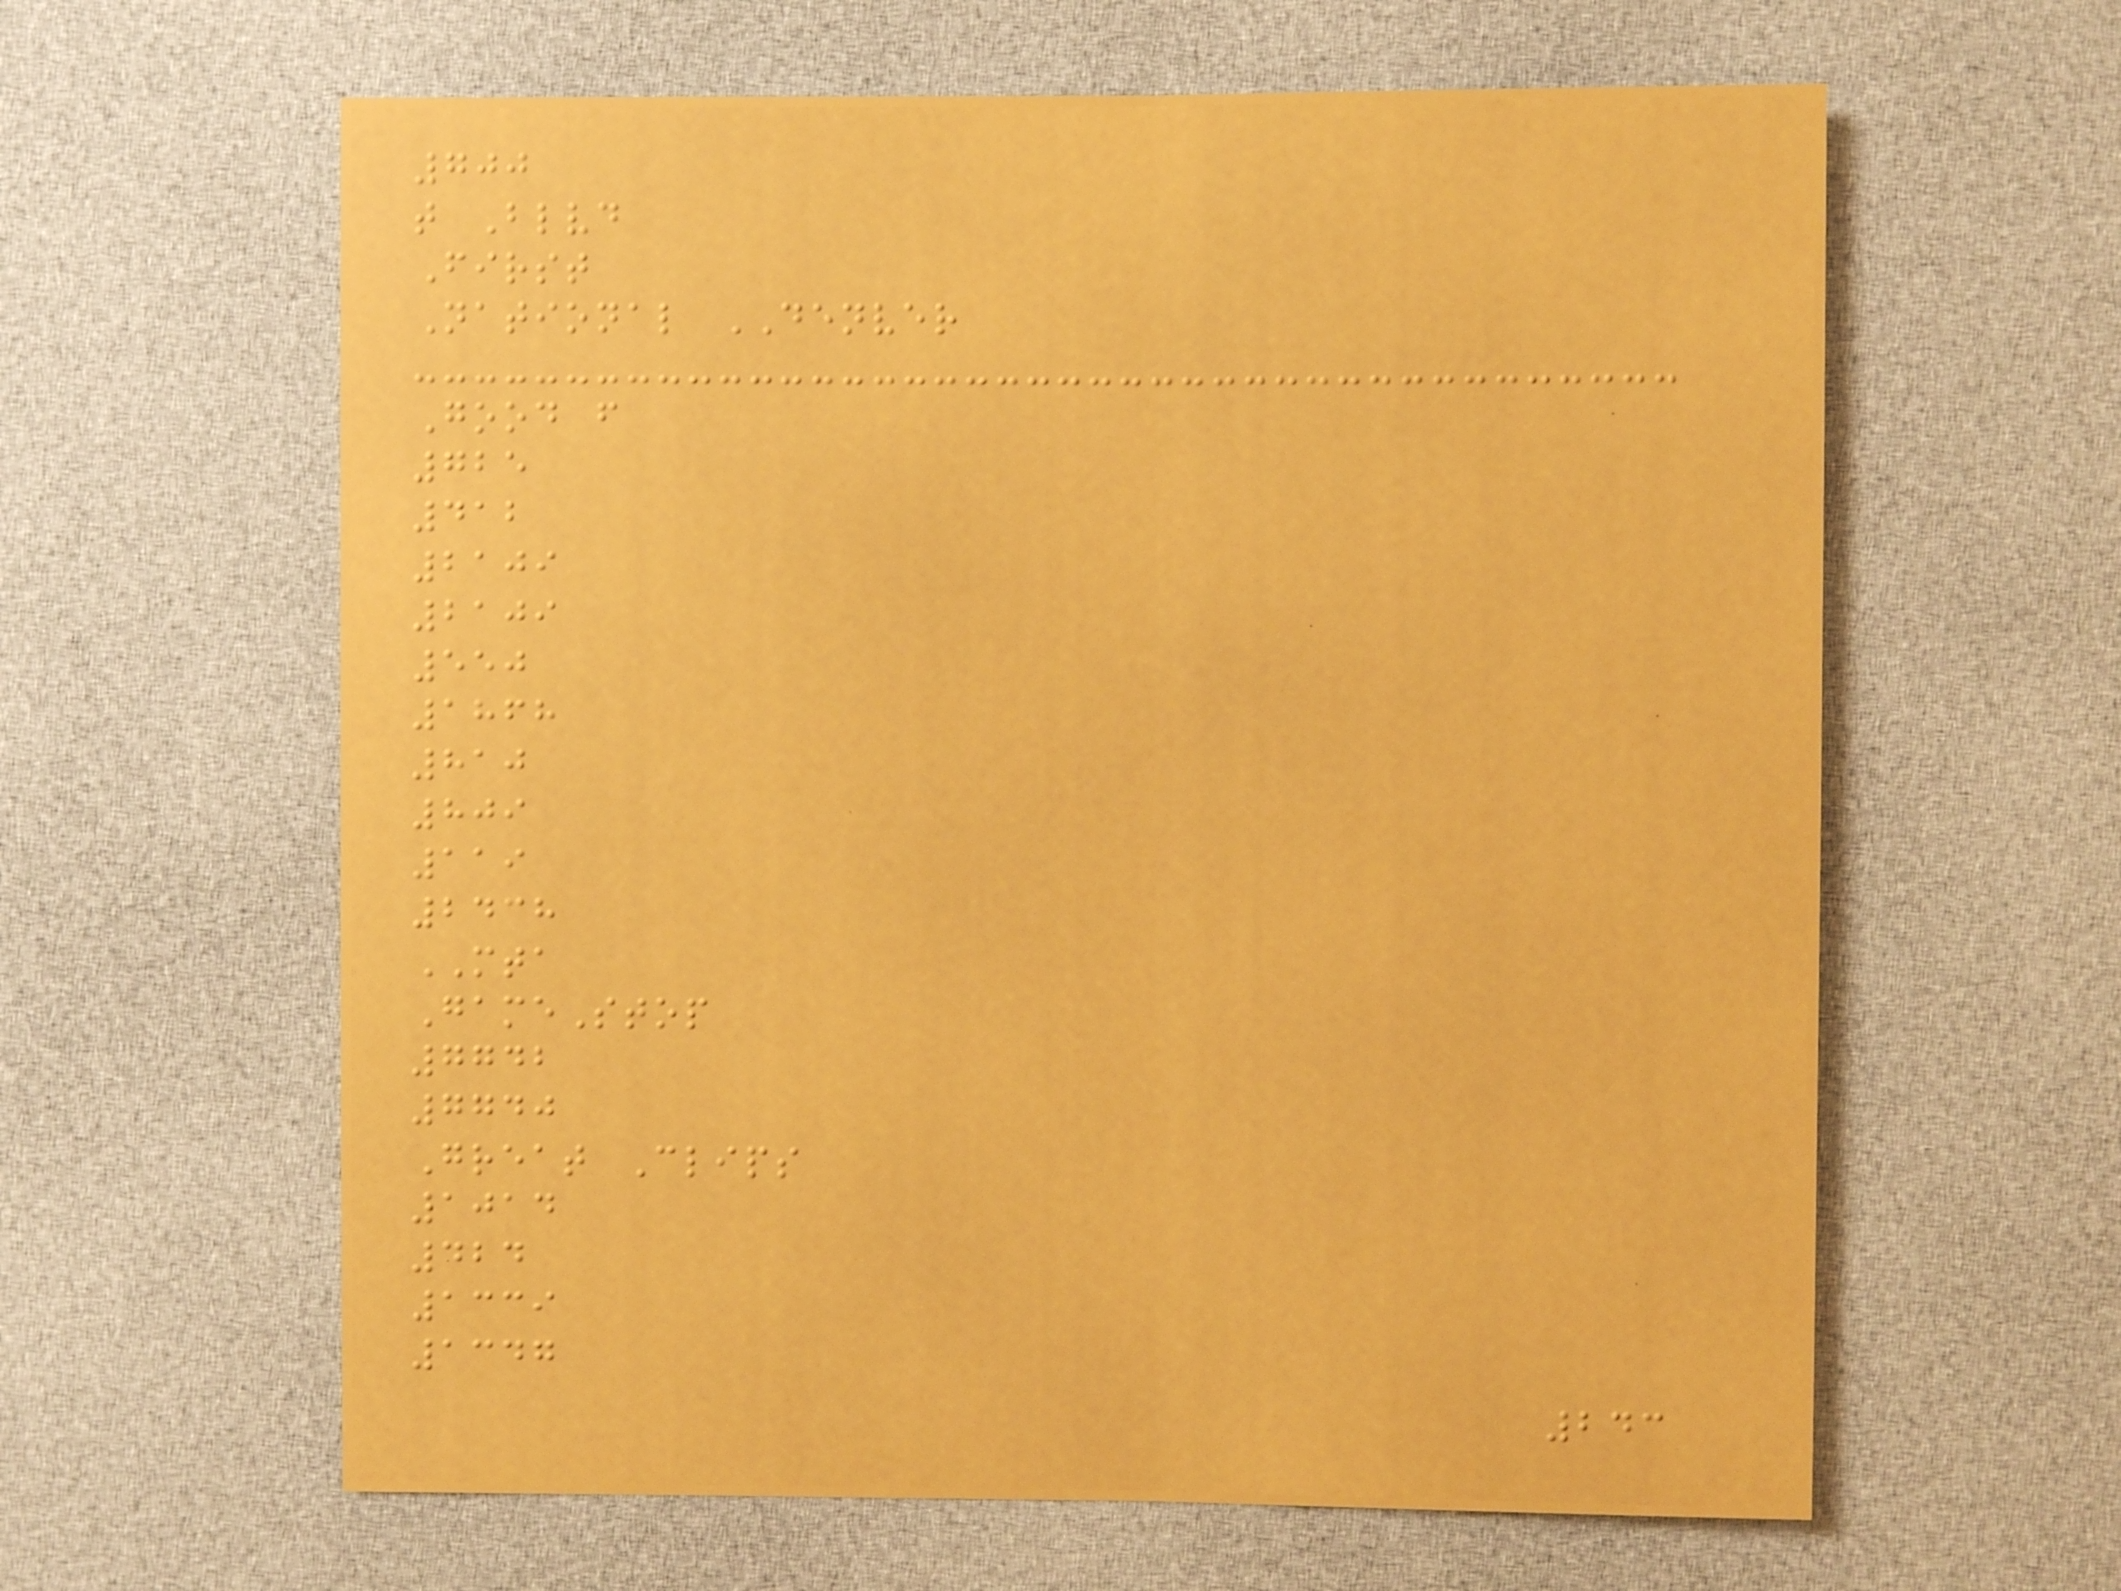700
t Blvd
First
National DENVER
Good f
725
412
2109
2109
550
1868
810
809
119
2438
MTA
GameStop
7742
7740
Great Clips
1014
424
1339
1347
243
